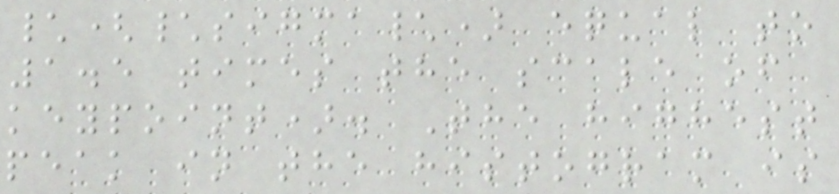\(\sigma\) equal to
1.5 times the scale of
keypoint). The highest
peak in the histogram is
